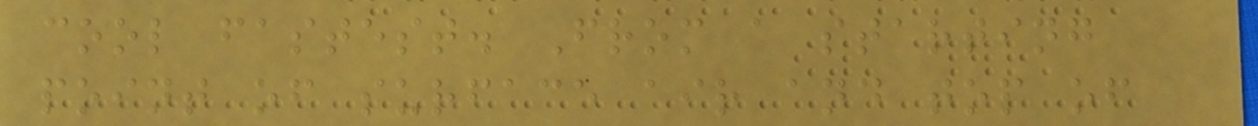cool fastest. From a starting
point of surface air and top of
